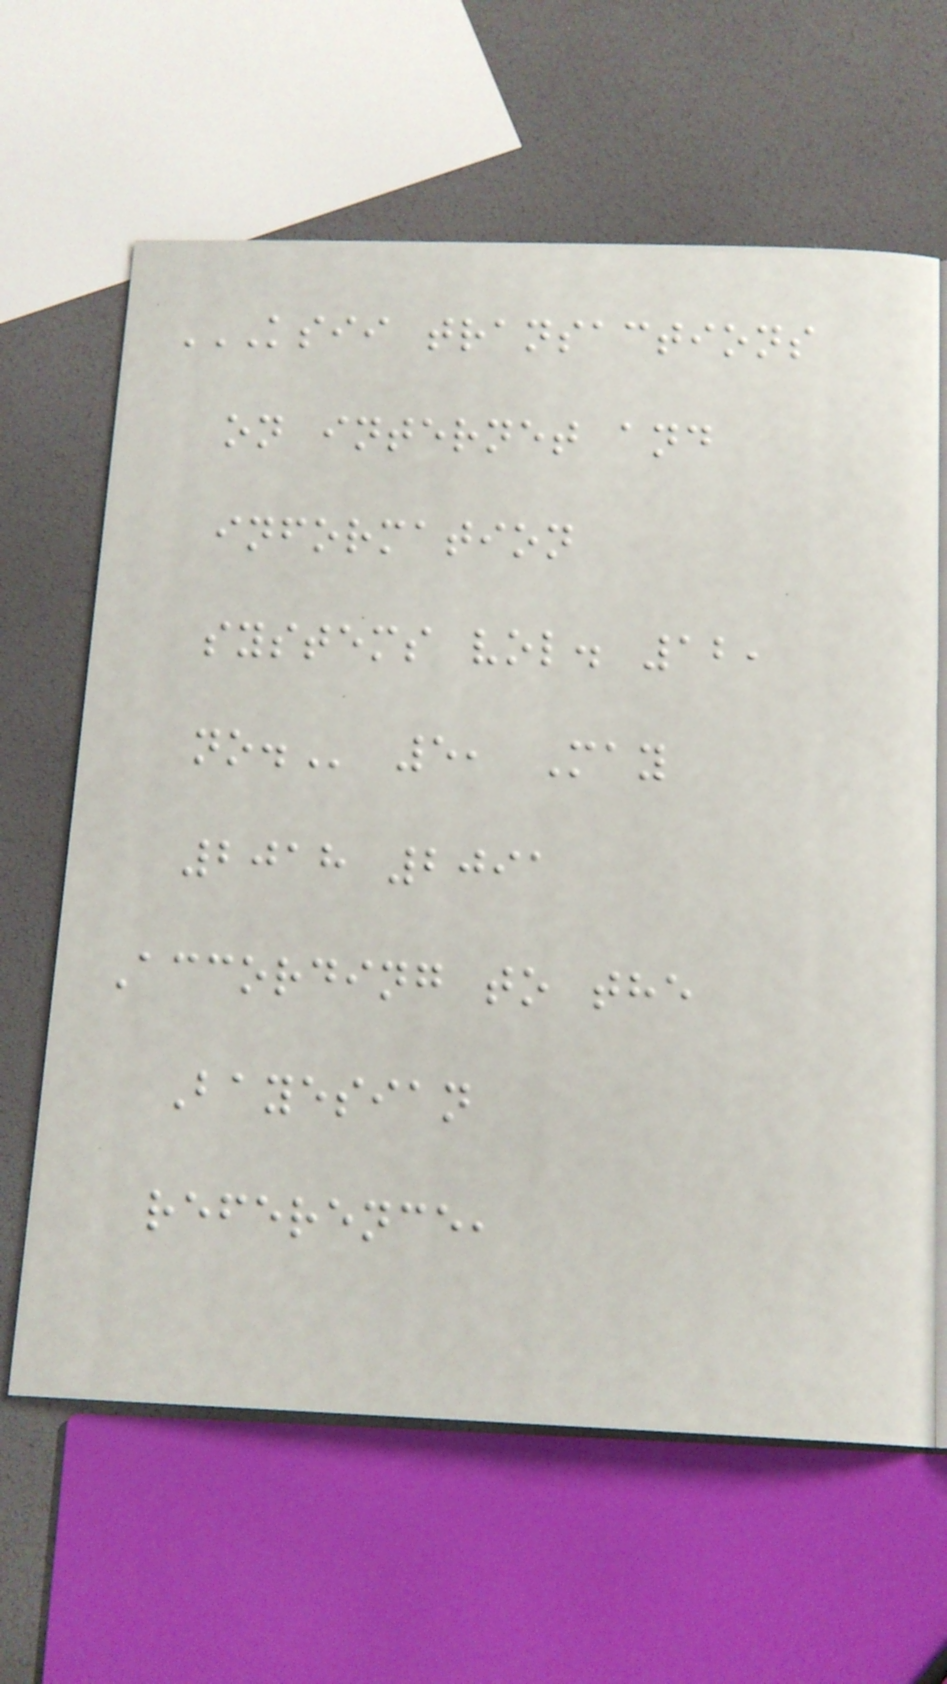KSII TRANSACTIONS
ON INTERNET AND
INFORMATION
SYSTEMS VOL. 12,
NO. 5, May
2018 2091
According to the
Bayesian
reference,
